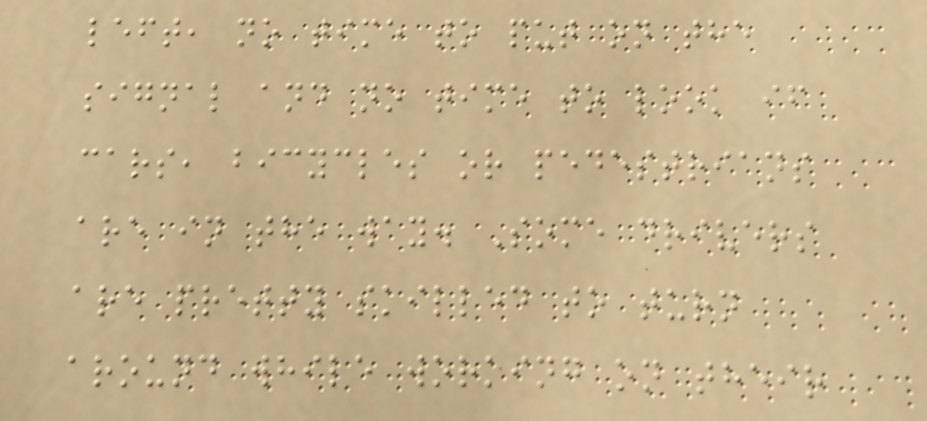left, no time to put on the
signal and no time to look if
cars, bicycles or pedestrians
are in the way. Some drivers
are pretty skilled to turn
around while working on their
